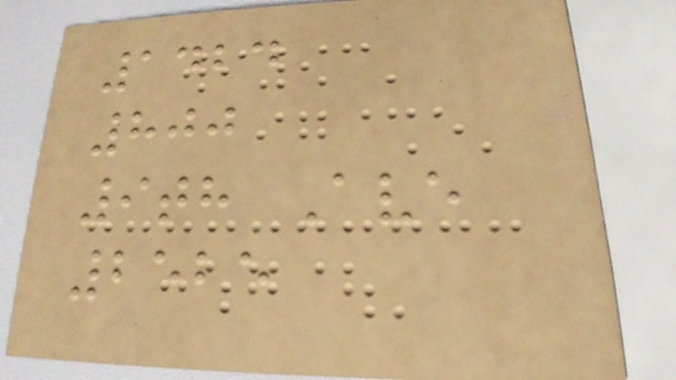1424
800
9th Ave
2525
